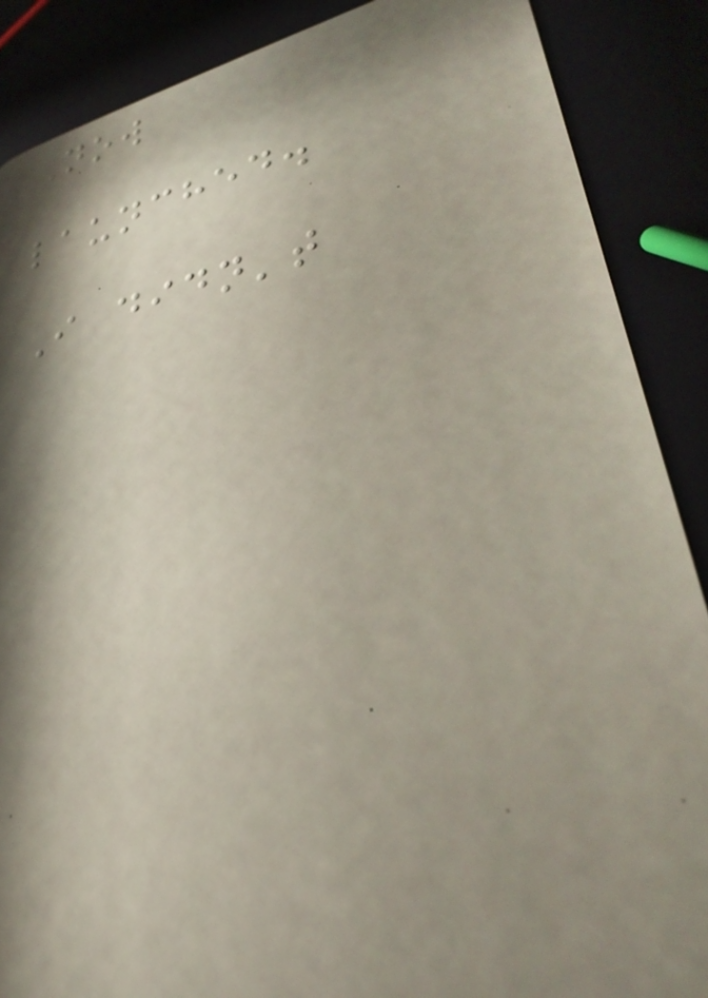Now
launched.
I didn't
